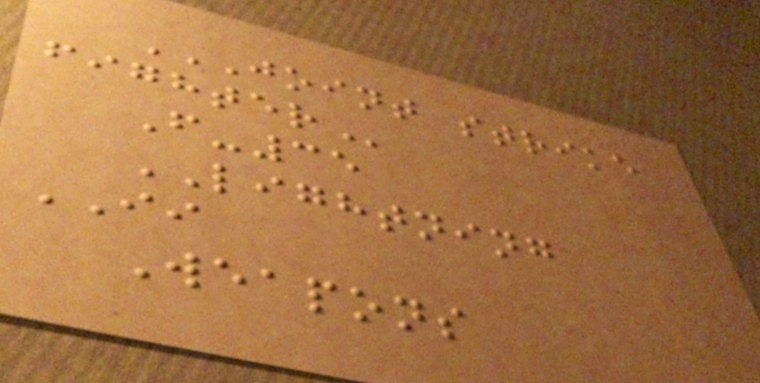JOINT STRIKE
FIGHTER
F-35
LIGHTNING
II
Weapons
